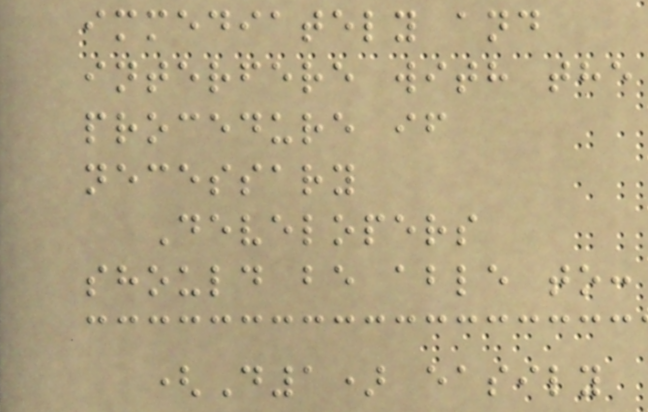immediately and
interfere with the
procedure if
necessary
Developers
should be able to:
(D1) easily
